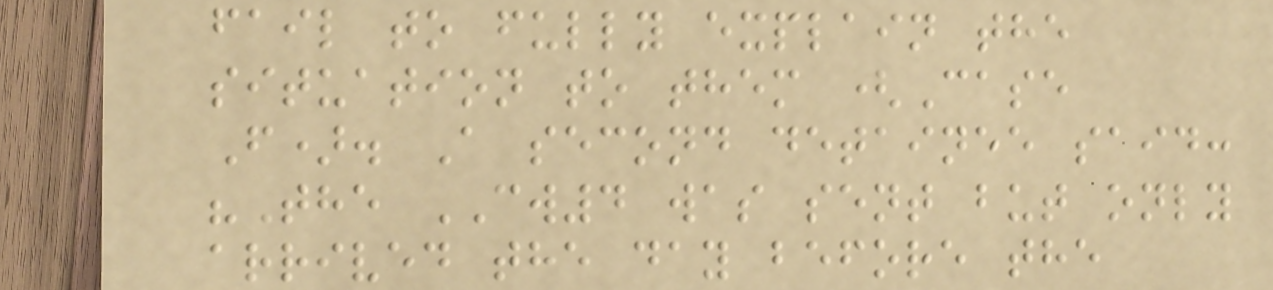fail to fully explain the
situation to them (Case
F). A second detainee said:
"The CW4 was sent but only
arrived the day before the
